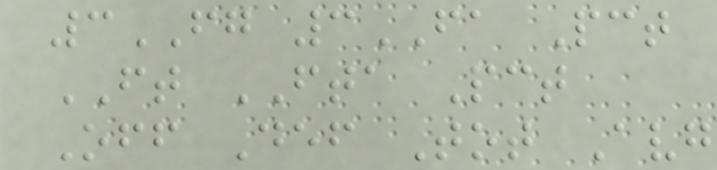3FG 3FA Pct
FT FTA Pct
Off Def Tot Avg
